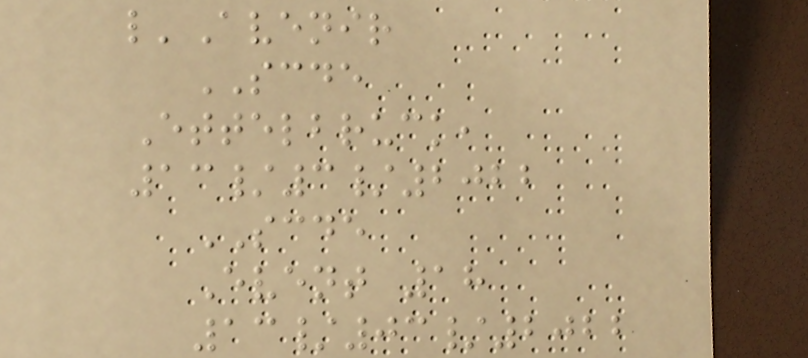l'Avenir
SCDE
Ettelbruck,
13/3/2022
SCDE
Event 18
13/03/2022
